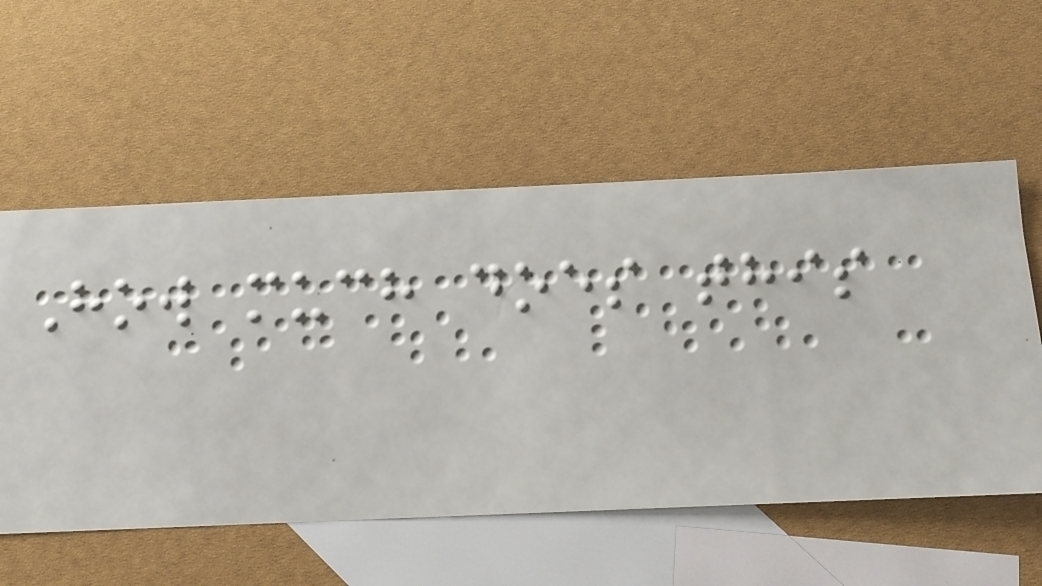How much does this
